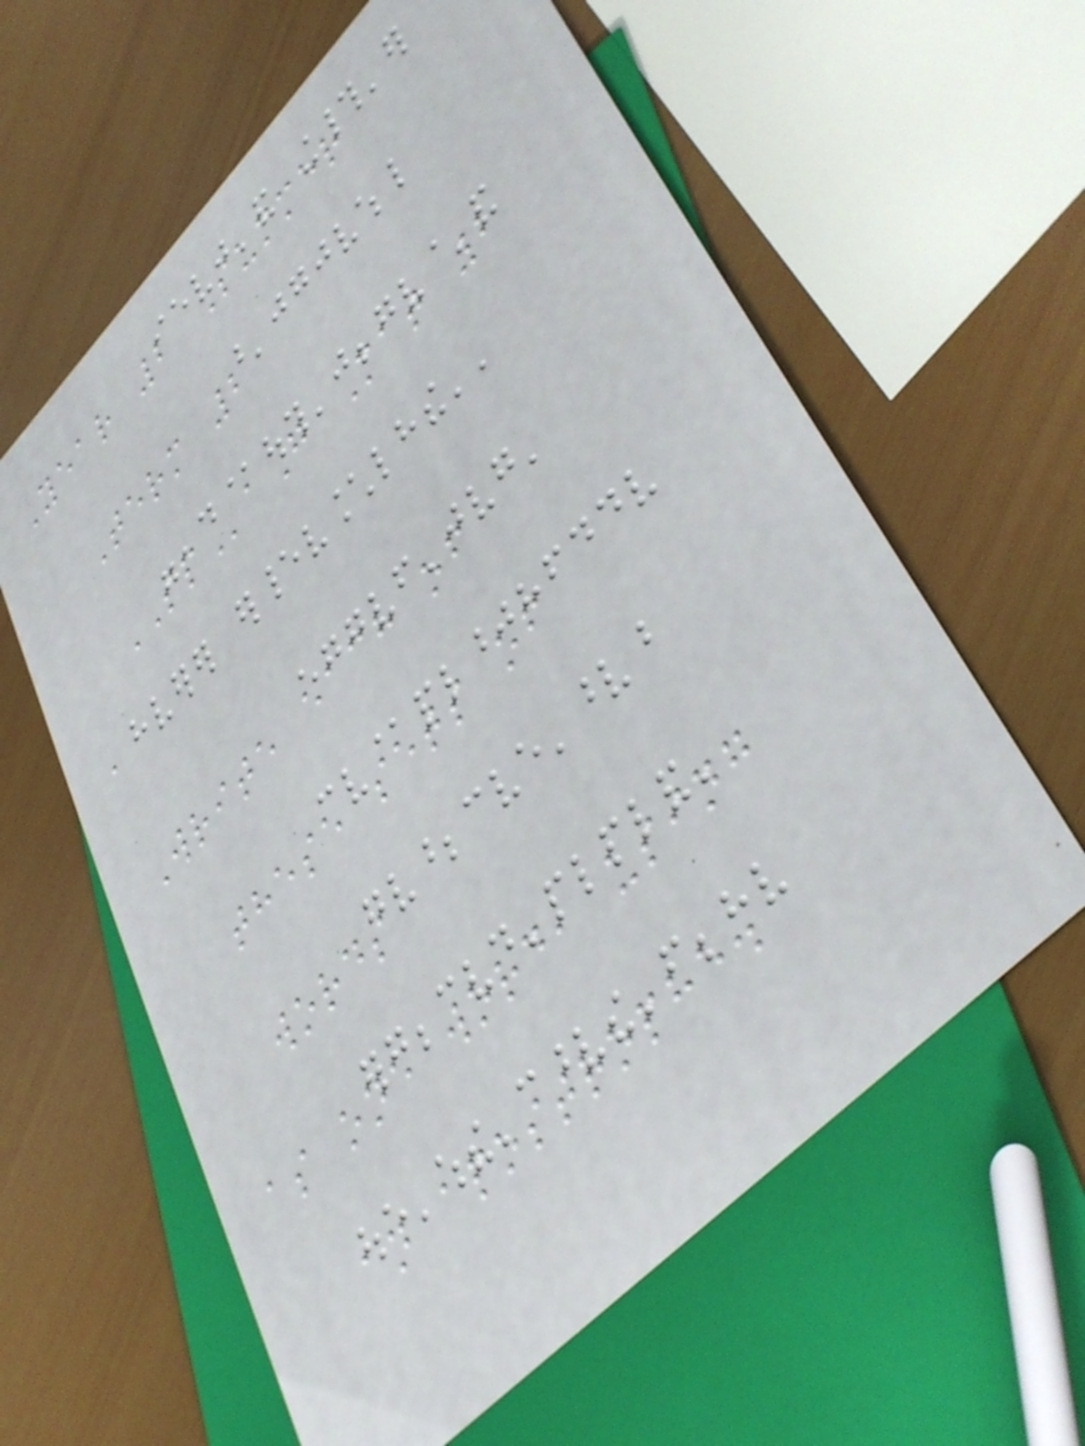Year 2 Summer
Term 2
SPaG Mat 2
a
Write each of
these sets of
words
as one word, using
an apostrophe.
